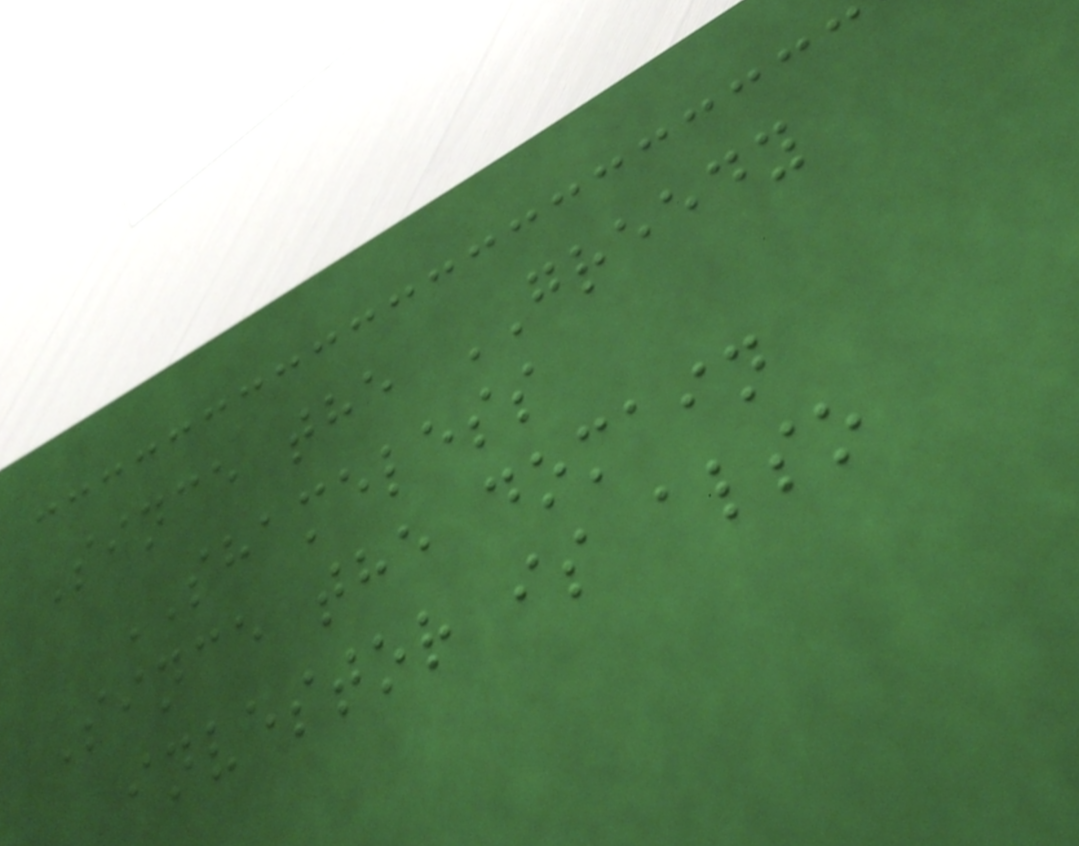Since the GREEDY
SHAMELESS
Since the domain
investor is also
